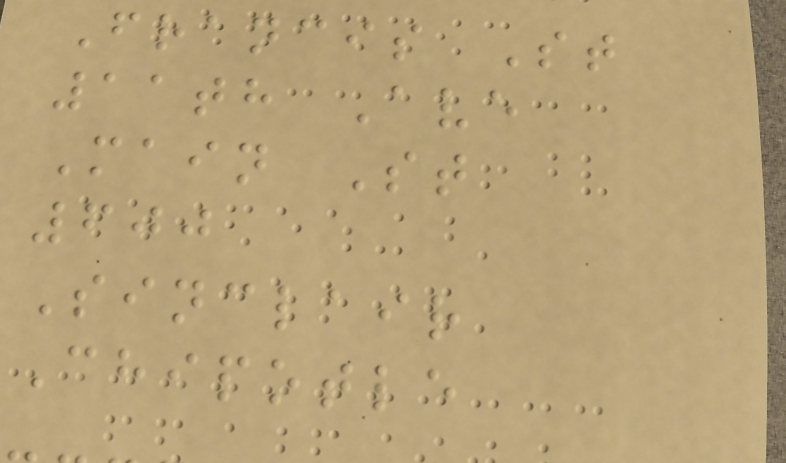Francis St
11th Ave
Main St
600
Sinclair
Chipotle
